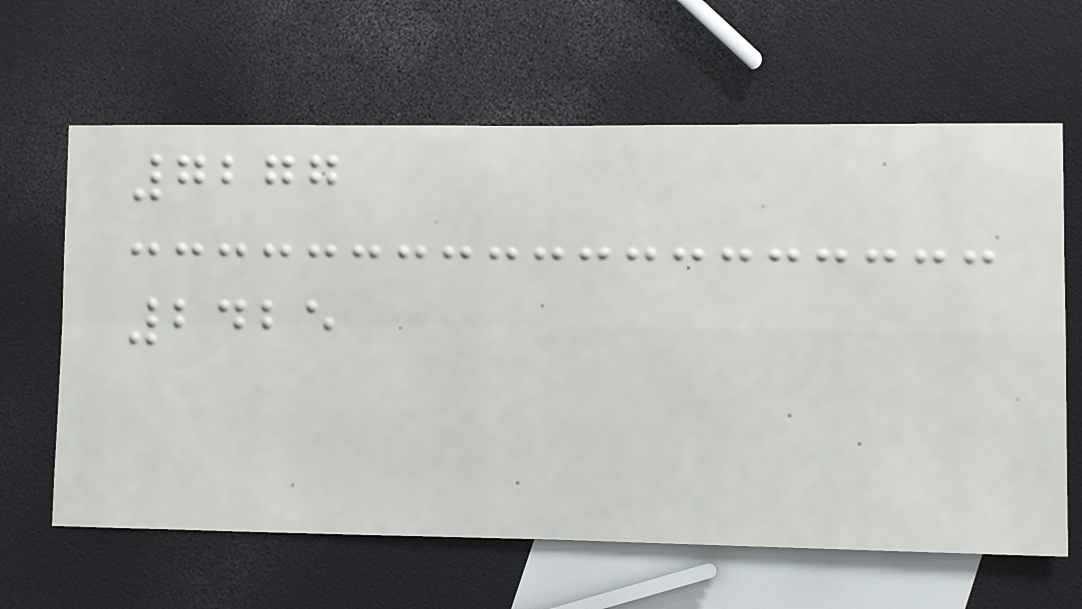7277
2425
